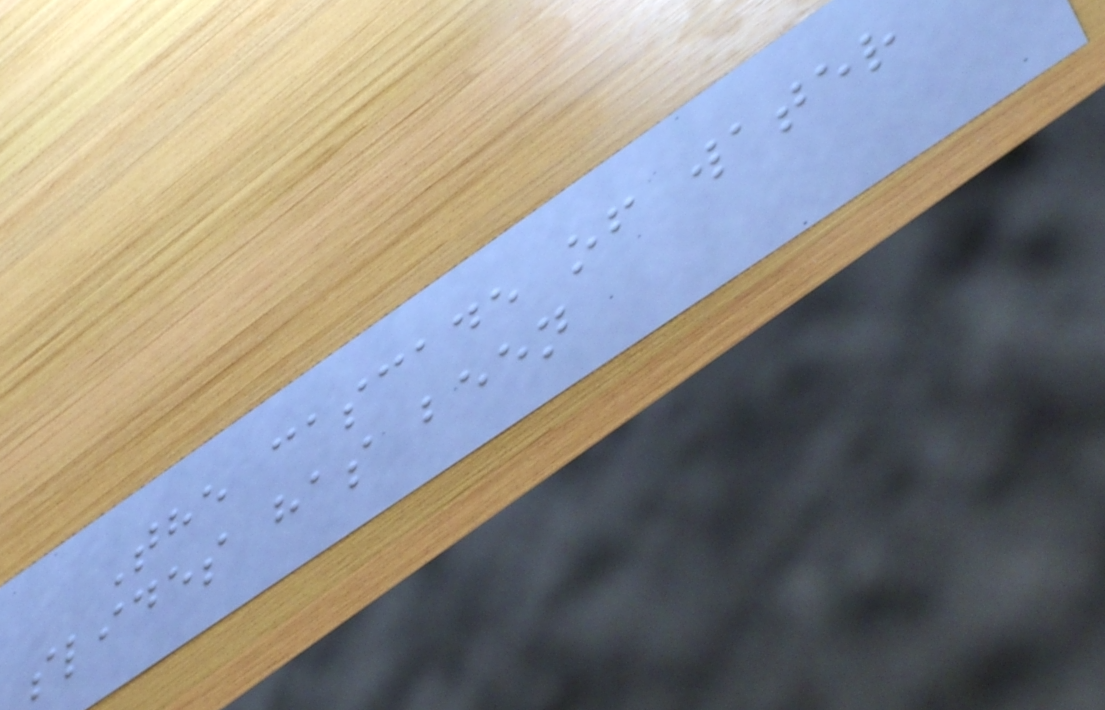The cascade of water
slides has been
